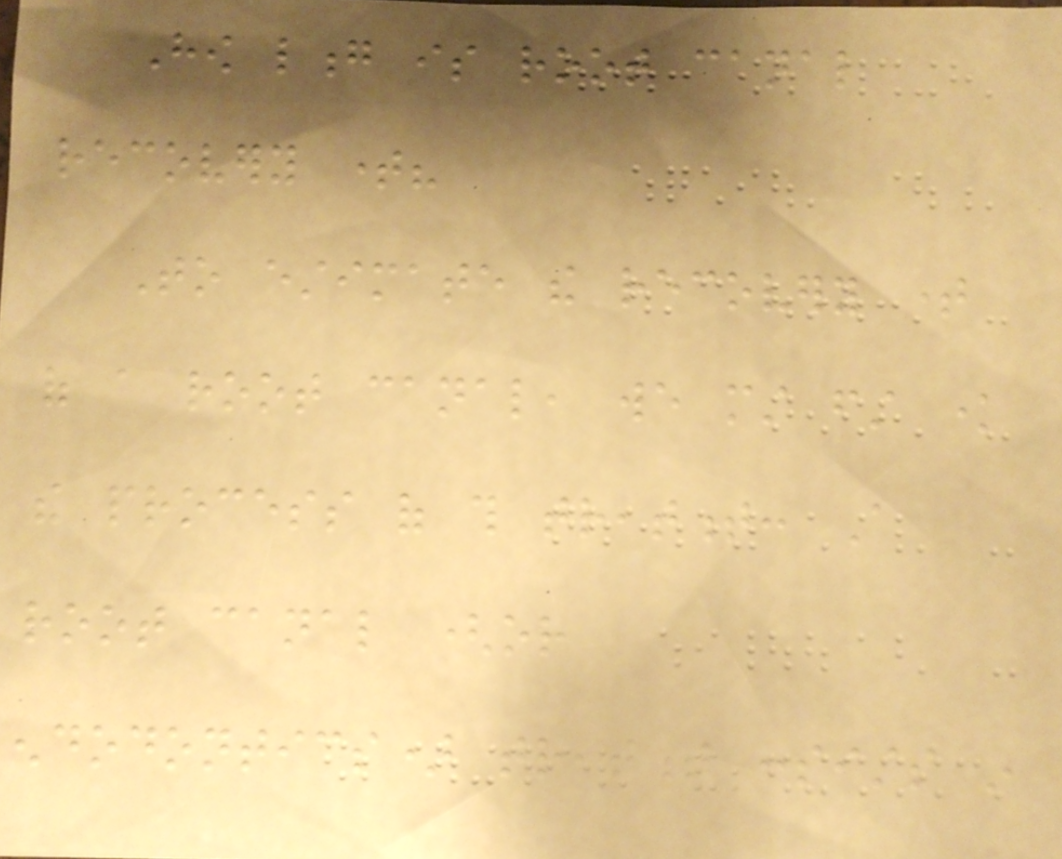How long is root canal
recovery time?
To estimate the recovery time
of a root canal, we must first know
the process of this treatment: A
root canal (or
endodontics) treatment consists in
